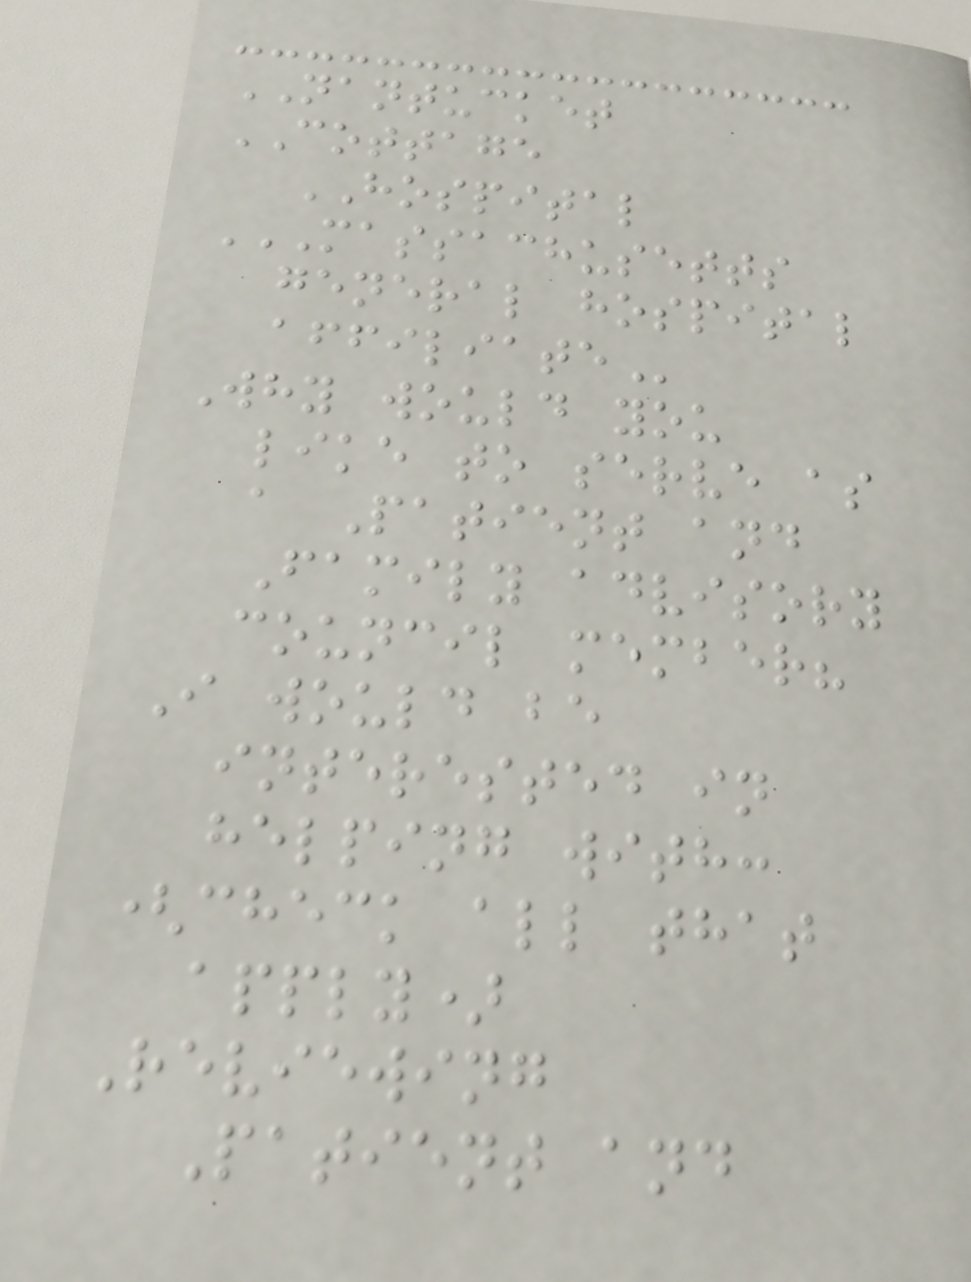NANTUCKET
COTTAGE
HOSPITAL
MASSACHUSETTS
GENERAL HOSPITAL
AFFILIATE
Why would you
like to serve as
a Patient and
Family advisory
council member?
I would be
interested in
helping with:
(check all that
apply)
Reviewing
Patient and
